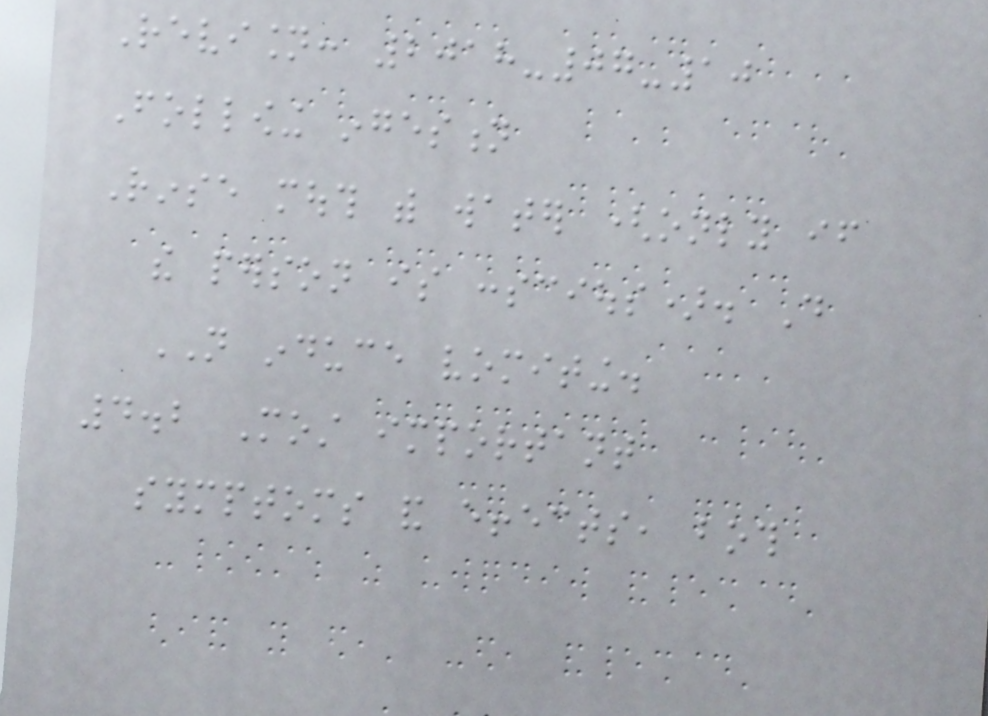Revision: 2018-07-10
Following ingestion
Rinse mouth with water (only if
the person is conscious). Do
NOT induce vomiting.
4.2 Most important
symptoms and effects, both
